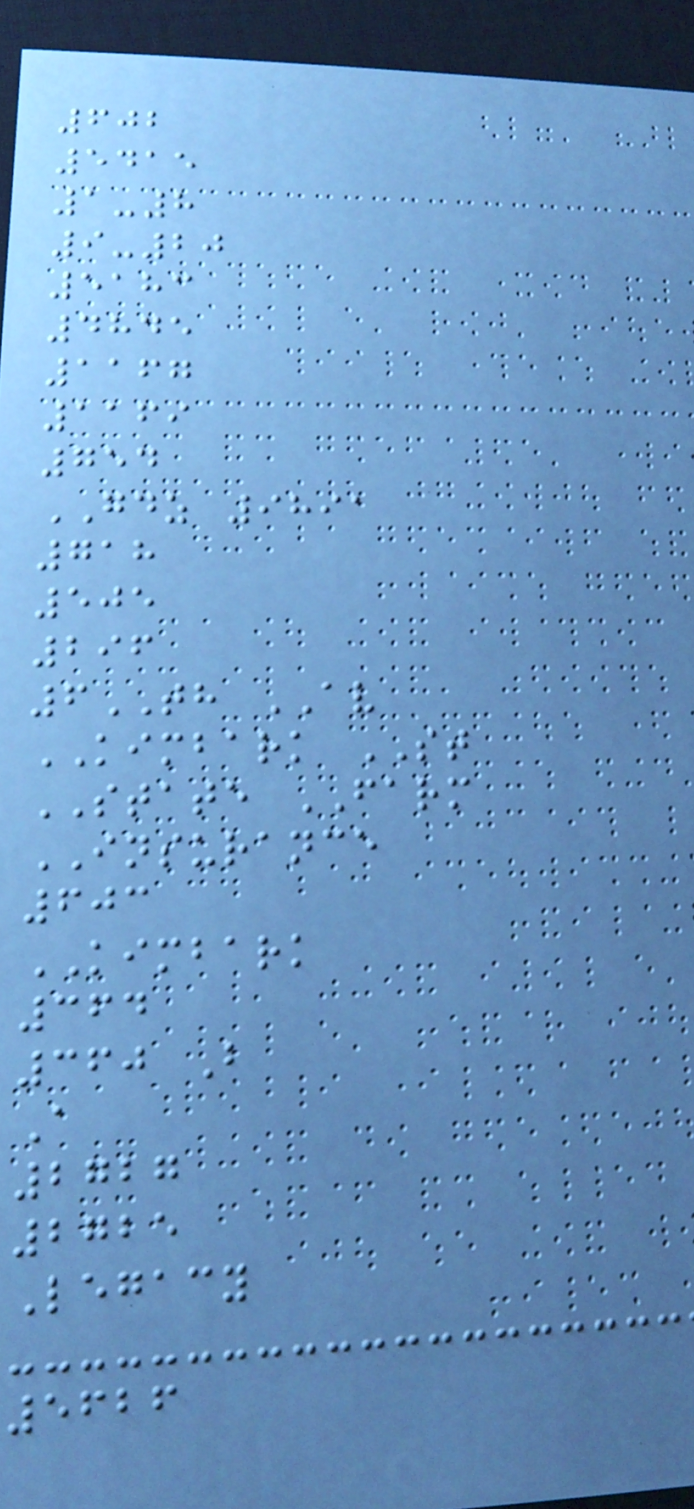602
5415
1-8
9-20
5183
4845
1167
1169
754
GDZ 9891
718
505
296
6TH AV
KIMBARK ST
STATE FARM
INSURANCE
603
KIMBARK
364
360 B
A
2727
2725
Legacy
5626
